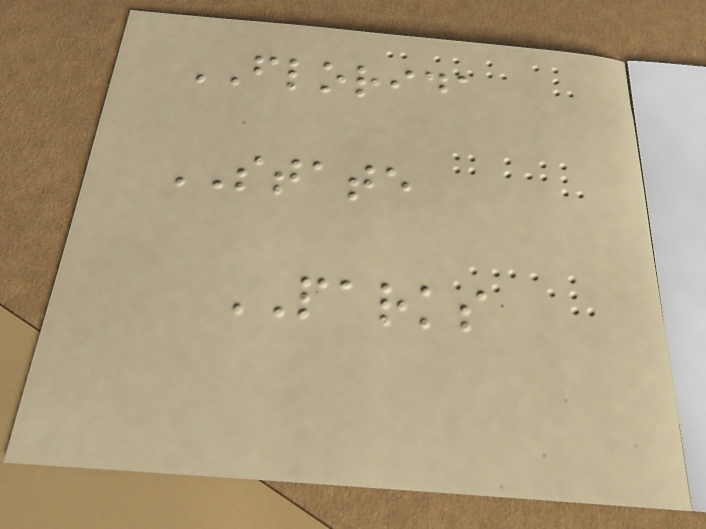FLORIDA
STATE
PARKS
